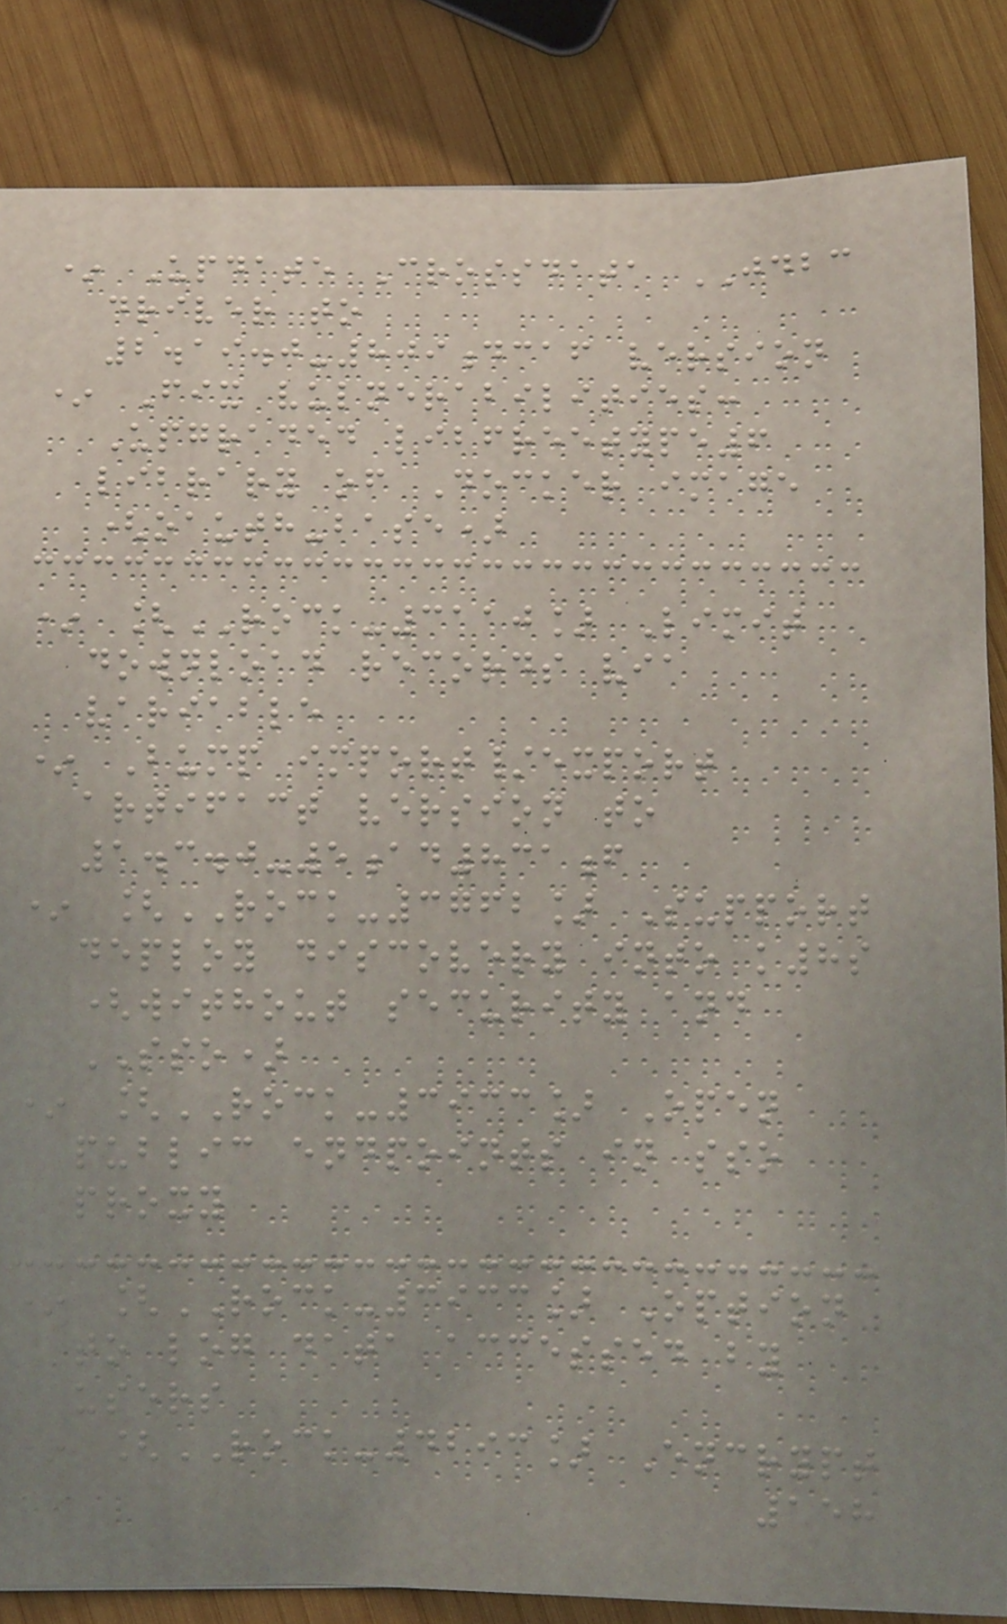* Update Crossdata JDBC
driver to
2.19.0-809dcaf version
* Fix vulnerabilities:
Upgraded libfreetype6
library of Docker image
(oauth-base)
* [ROCK-3110] Limit
download records via
variable
* Bump import/export
artifact version to
1.3.0-5ad831f
* [ROCK-3762] Support
deploy discovery into k8s
(without security and
SSO)
* [ROCK-3933] Open
public endpoints in sso
proxy
* [ROCK-3933] Option
to log data accessed by
users
* [ROCK-4293] Encrypt
158
